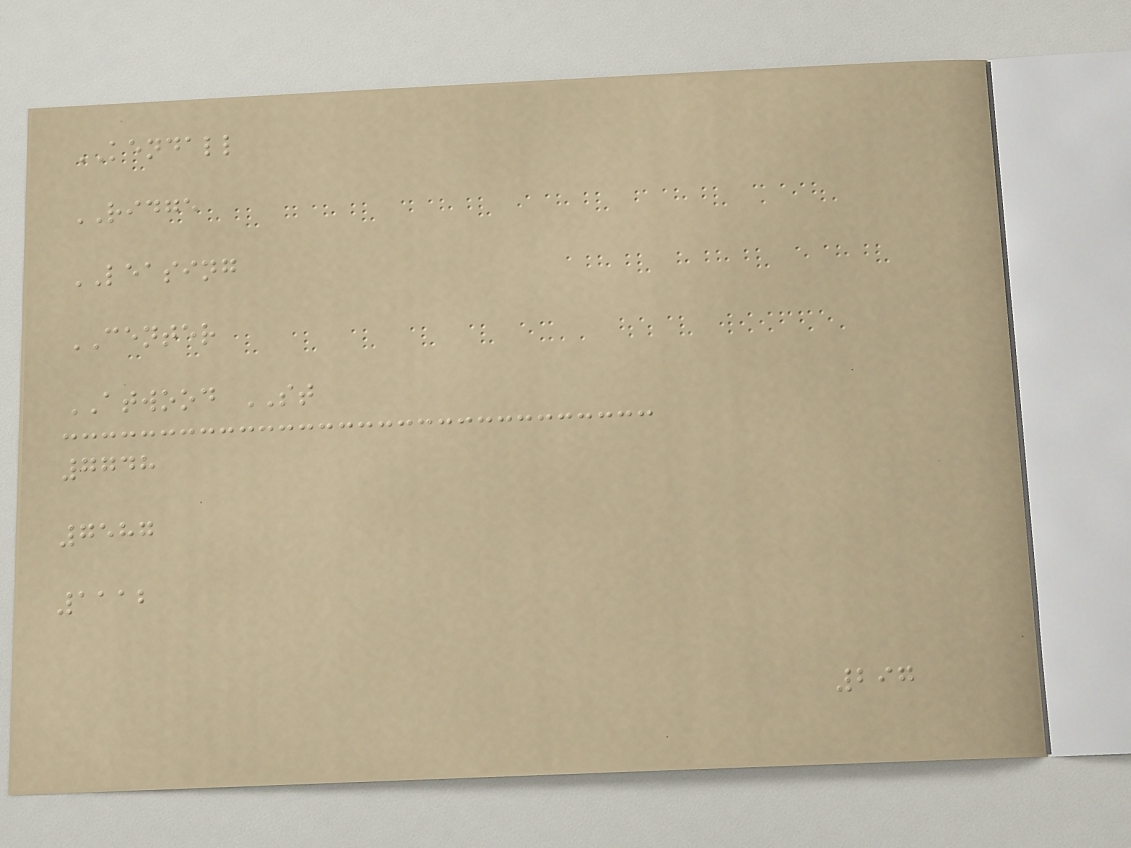KENDALL
RIDGE
LEASING
CENTER
ATWOOD ST
7748
7587
1112
297
